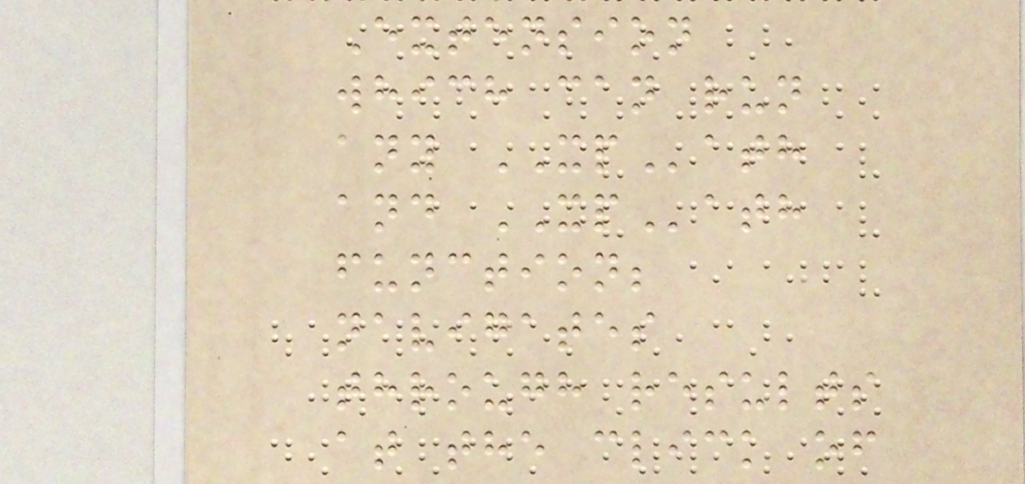Extension
which can run
any XPath
and XPath
function;
navigates
through results
at the click of
